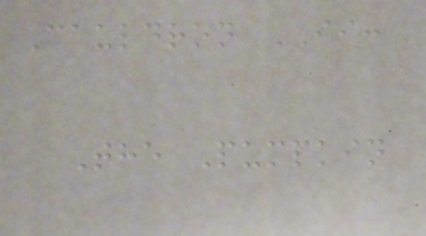Cauldron II:
The Pumpkin
